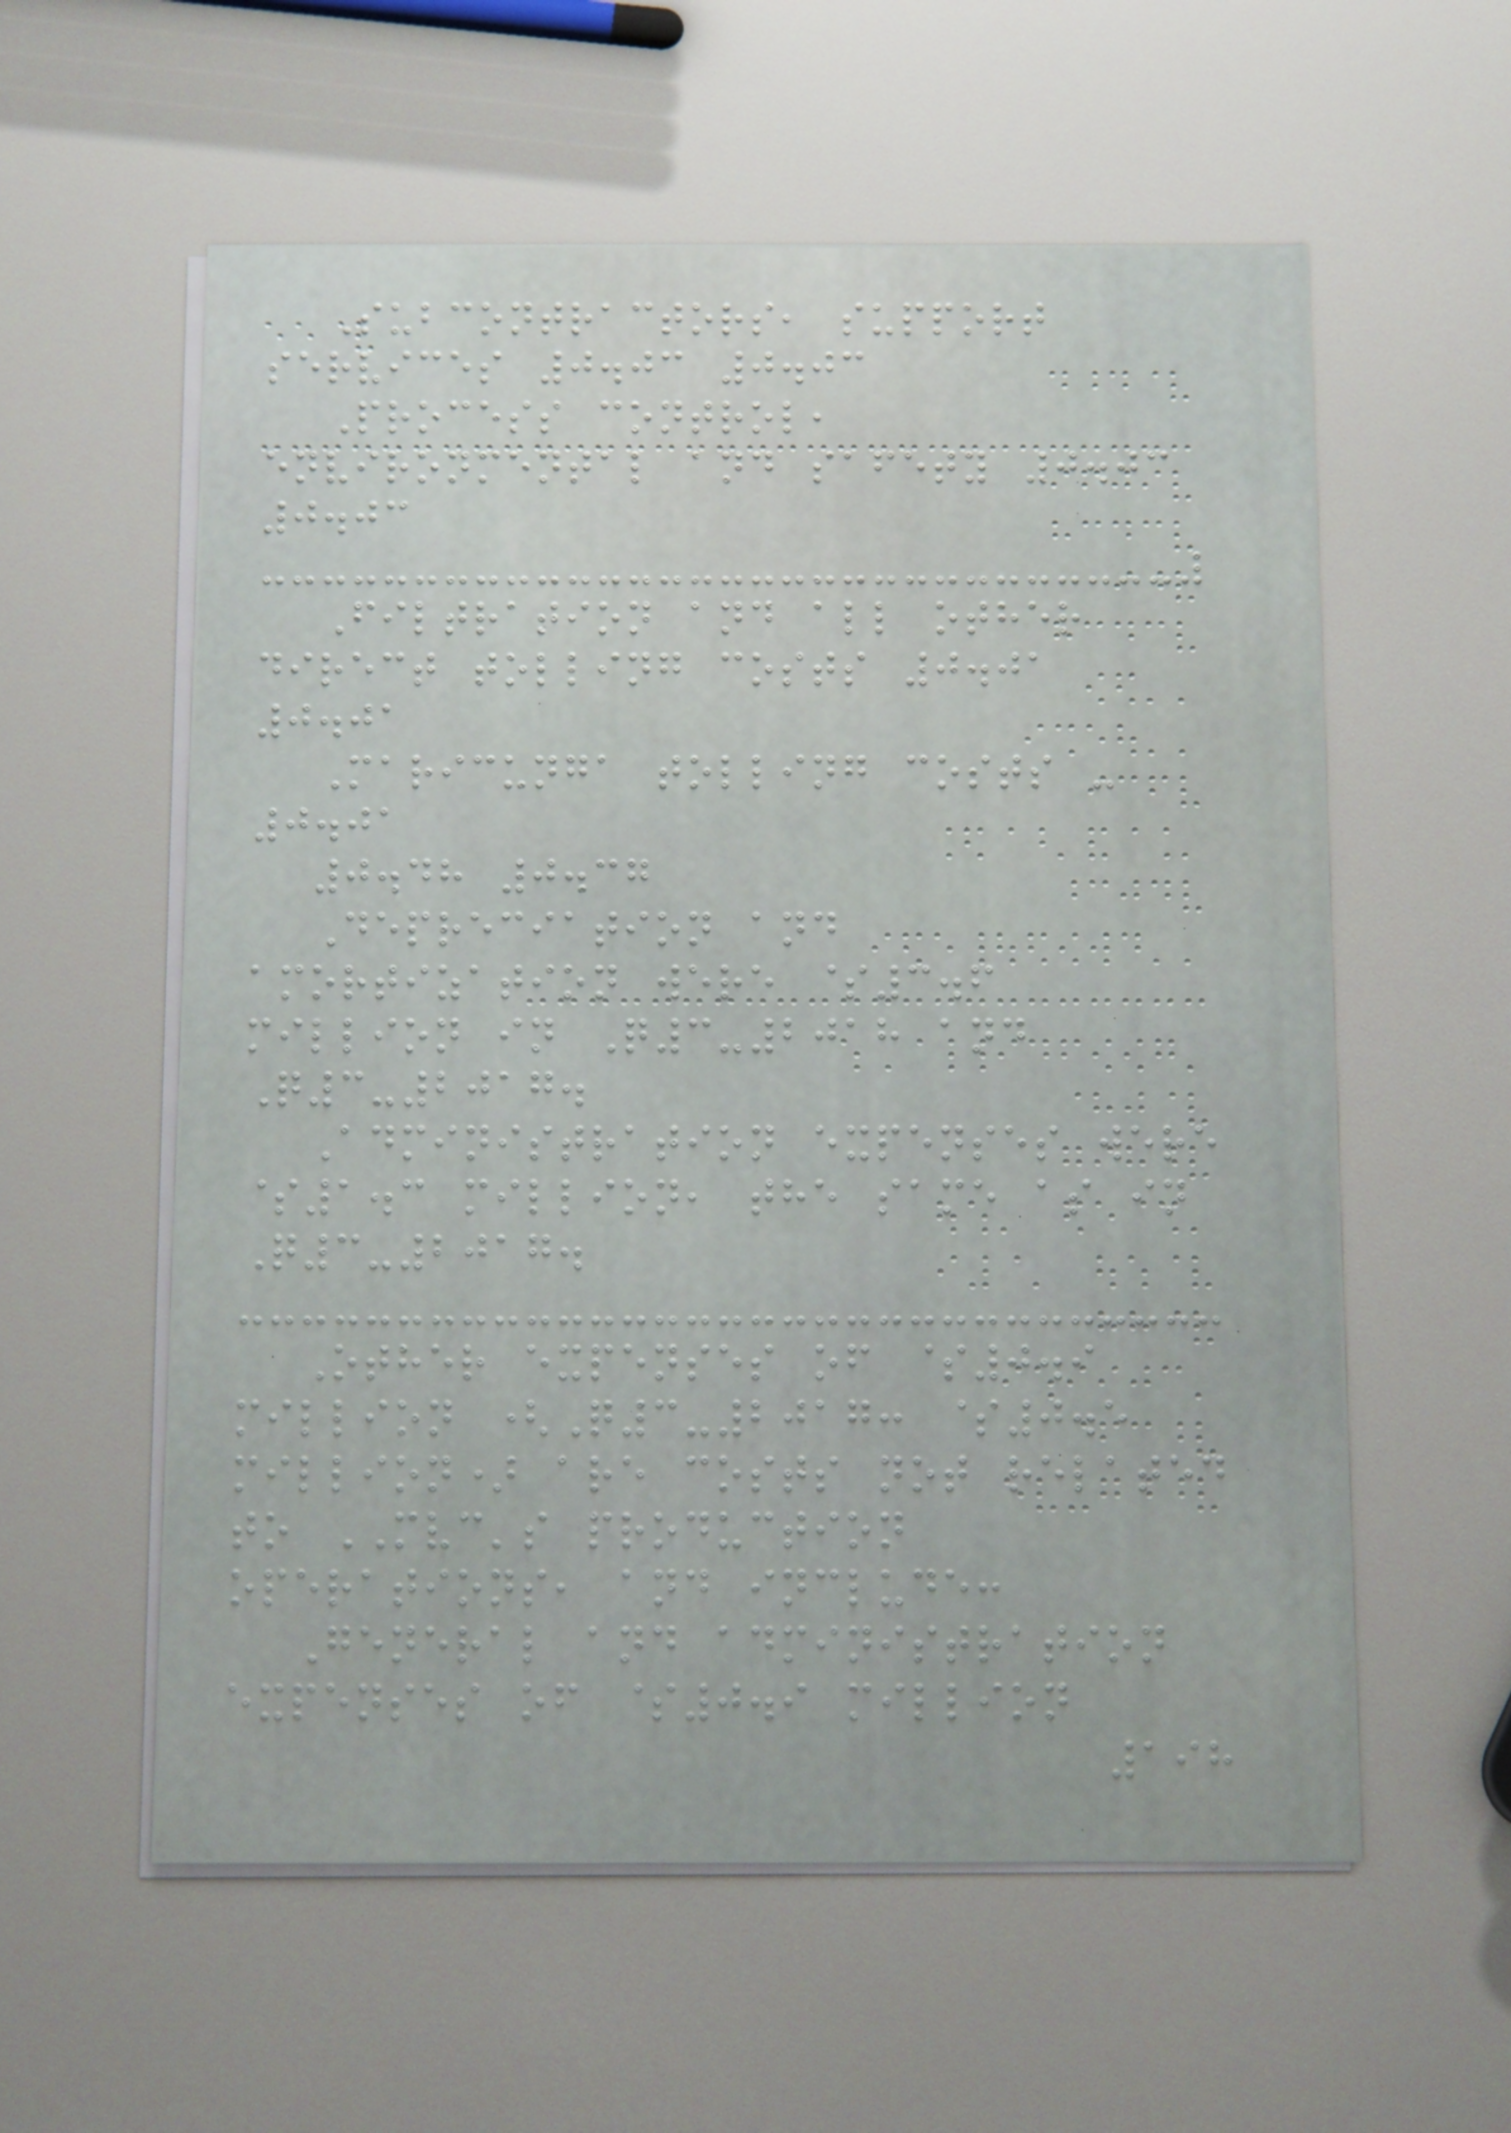Subcontractors, support
services 0.03 0.03
Process control,
environmental and safety 0.03
0.03
Filtration and all other
direct tolling costs 0.01
0.01
Maricunga tolling costs -
0.01
0.48 0.37
Depreciation and
amortization were $3.6
million in Q3-2018 and
Q3-2017.
Administration expenses were
$1.3 million, the same as in
Q3-2017.
Other expenses of $0.9
million (Q3-2017: $0.5
million) are costs not related
to MVC's production
operations, and include:
General and administration
expenses of $0.9 million
198
